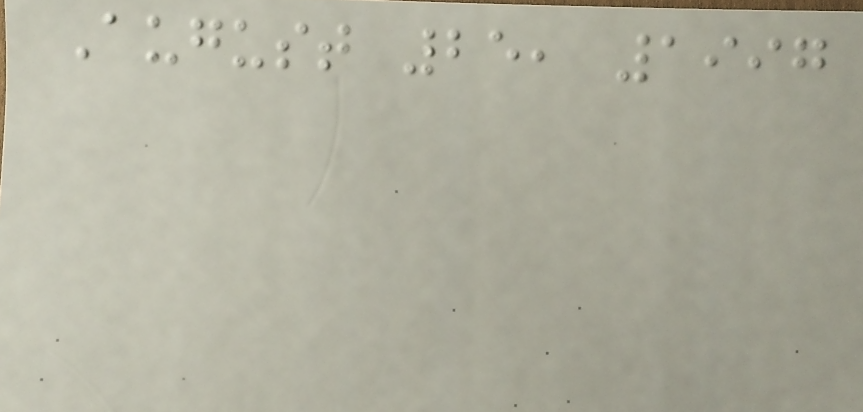August 25, 1997
